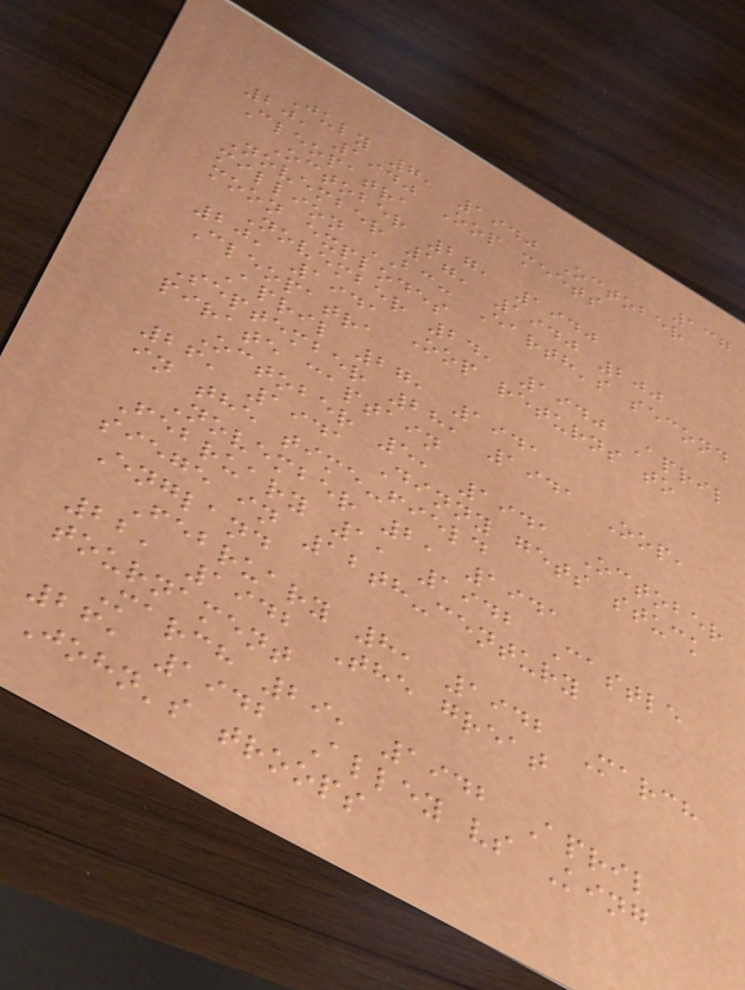137
July 7, 1940 October
20, 1940 Oop meets
Cleopatra
October 27, 1940
November 17, 1940 200
million BC: Earth's second
moon explodes
November 24, 1940 April
20, 1941 Oop returns to
Cleopatra
April 27, 1941
September 28, 1941 Oop,
pirate captain
October 5, 1941 October
26, 1941 Dinny gets stuck
in the time-field
November 2, 1941
February 1, 1942 Castle
siege in 12th-century
England
February 8, 1942 March
22, 1942 The great
tournament
March 29, 1942 April
26, 1942 Alley vs King
John's troops
